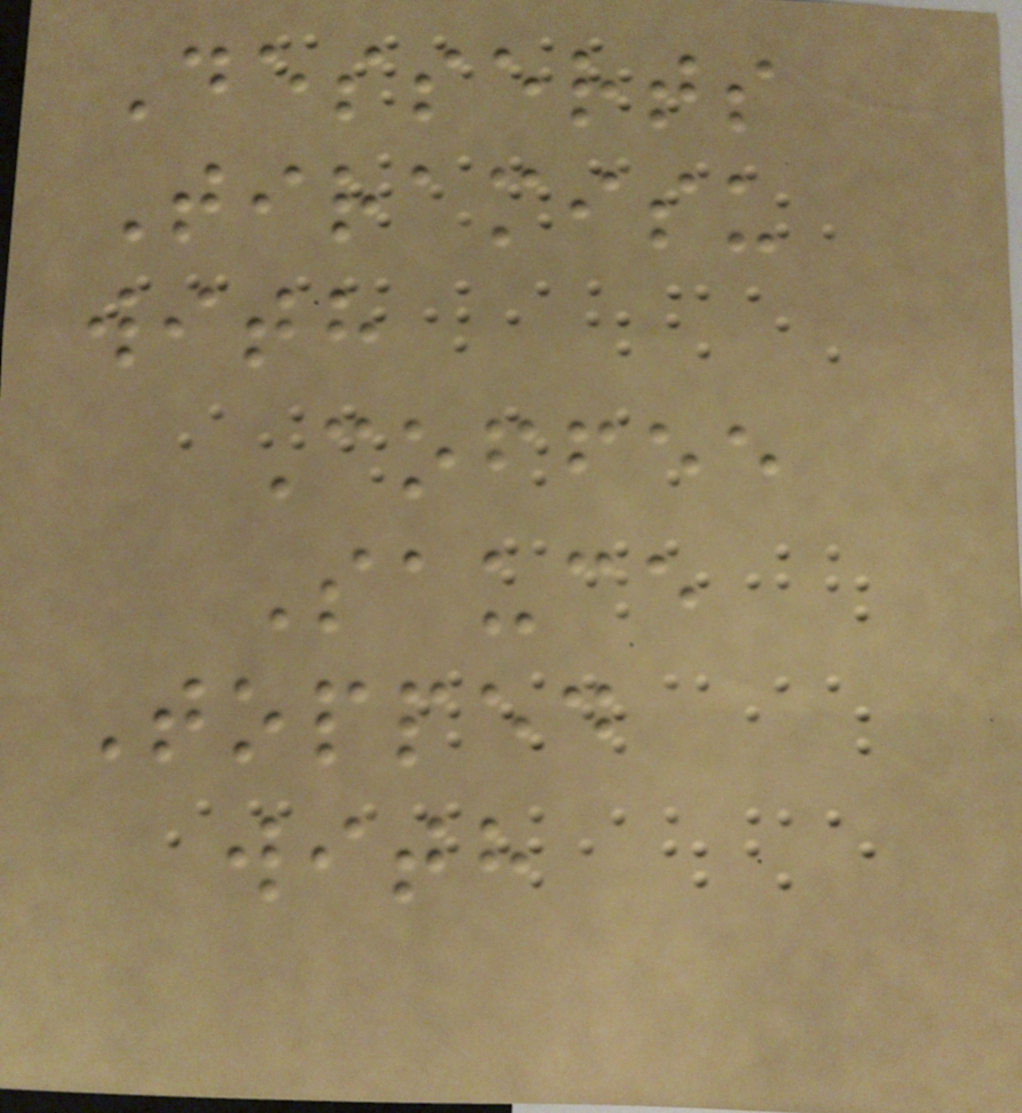Desserts
Tiramisu
with
Coffee
Sauce
Topped
with
